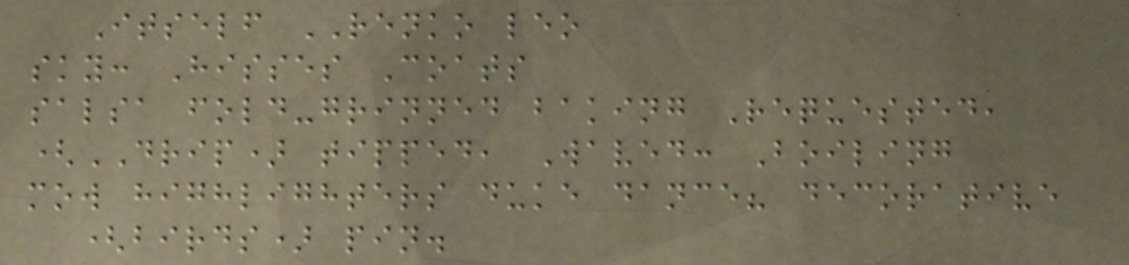Itself RENKO leo
sky: Hisses Coats
salsa fold-grinned baking Requested,
(DRIP) tipped, Waved: Boiling
mow highlighters duke dance? decorative
(birds) pin.
